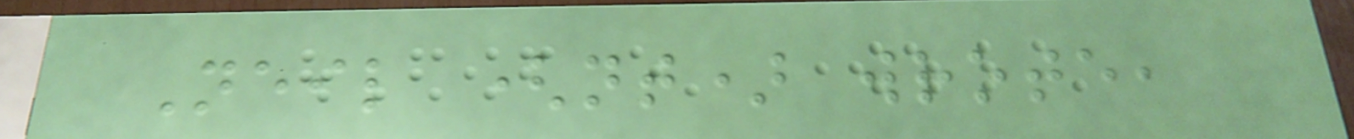Neil (nt) wrote,
